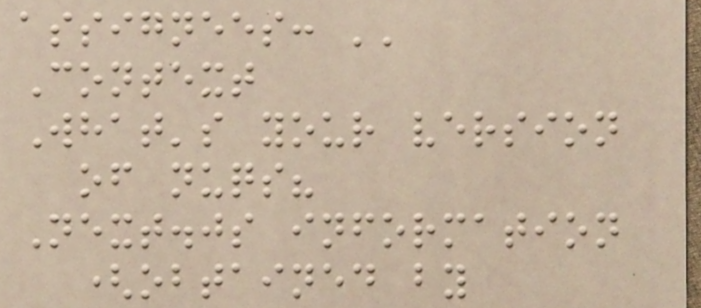assignees: ''
Context
What's your version
of nuqs?
Next.js information
(obtained by
